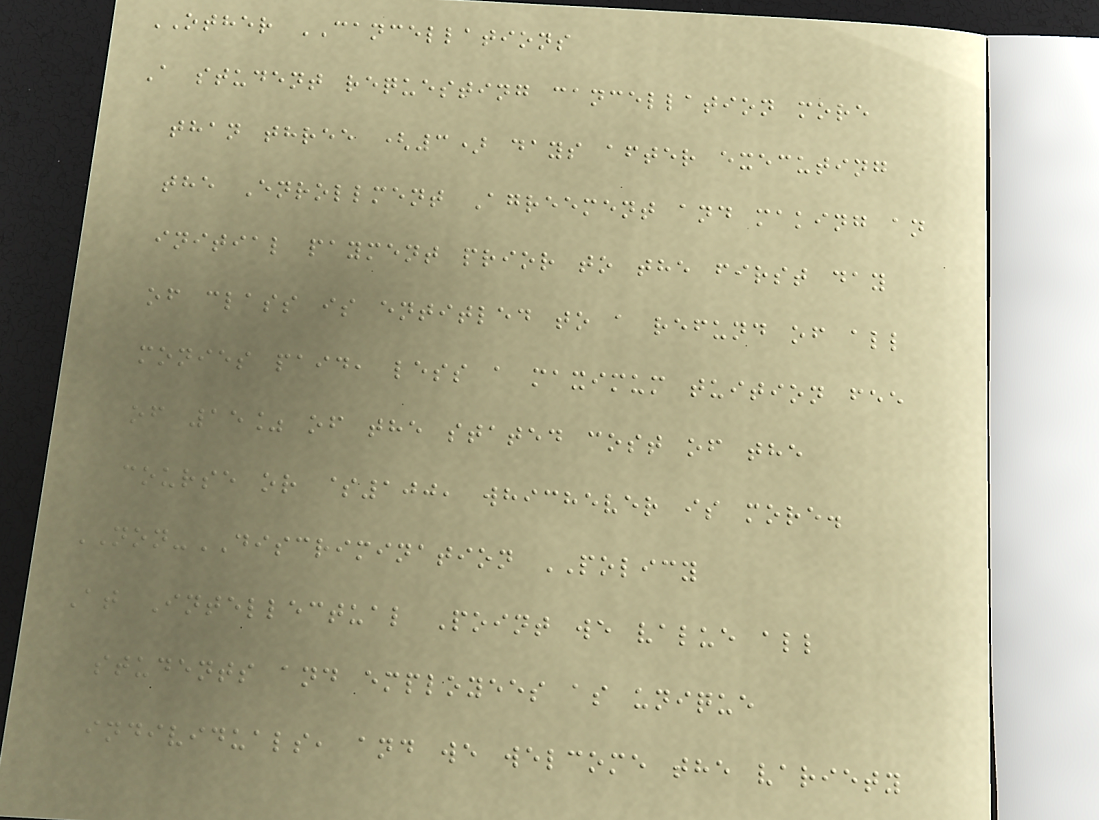OTHER CANCELLATIONS
A student requesting cancellation more
than three (3) days after executing
the Enrollment Agreement and making an
initial payment prior to the first day
of class is entitled to a refund of all
monies paid, less a maximum tuition fee
of 15% of the stated cost of the
course or $100, whichever is more.
NON-DISCRIMINATION POLICY
At Intellectual Point we value all
students and employees as unique
individuals, and we welcome the variety
